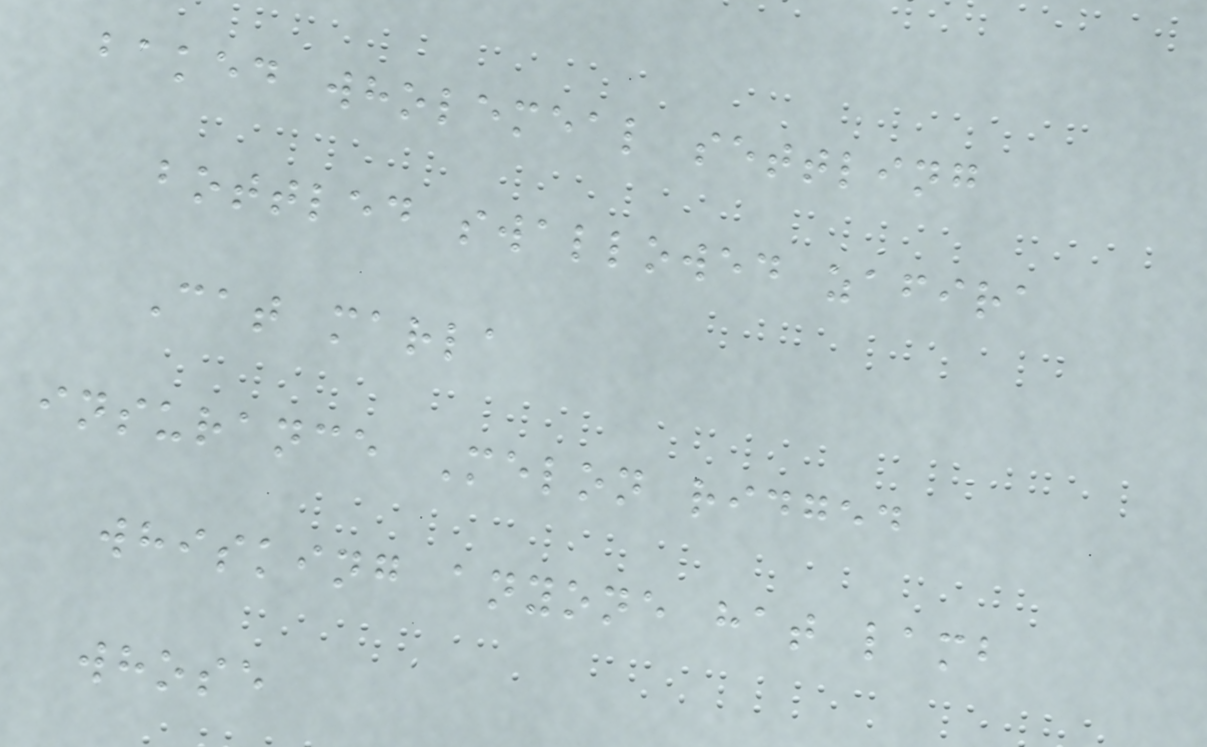baked wholemeal settling
bottled swallowed zafira
Cat marla
insurance Melon ridged
whisking anyone hat lamb
whose
